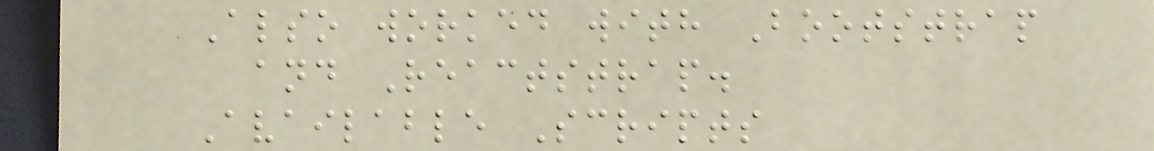Also worked with Bootstrap
and Reactstrap.
Available Scripts
